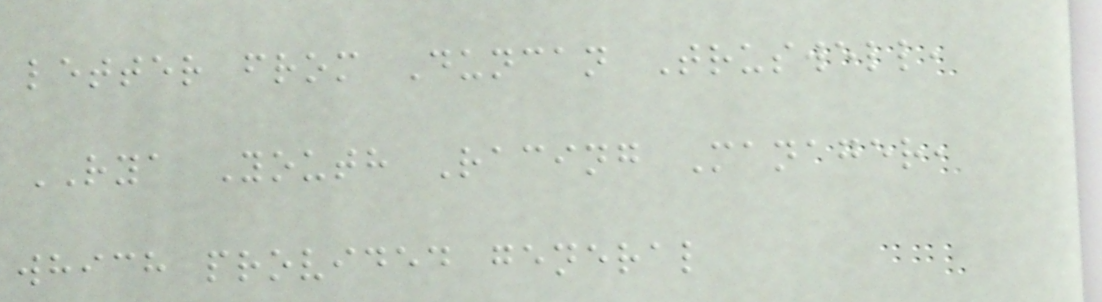letter from Duncan Truswell,
RYA Youth Racing Manager,
which provided general
